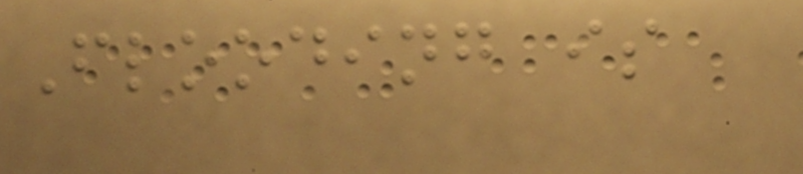Flooding is
